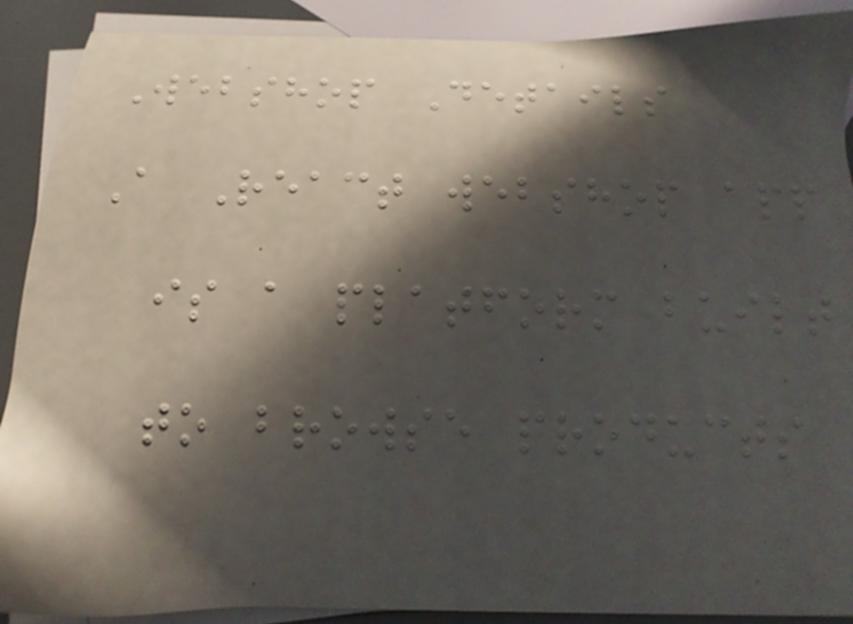Webshop Details
A React webshop app
is a platform built
to browse products
